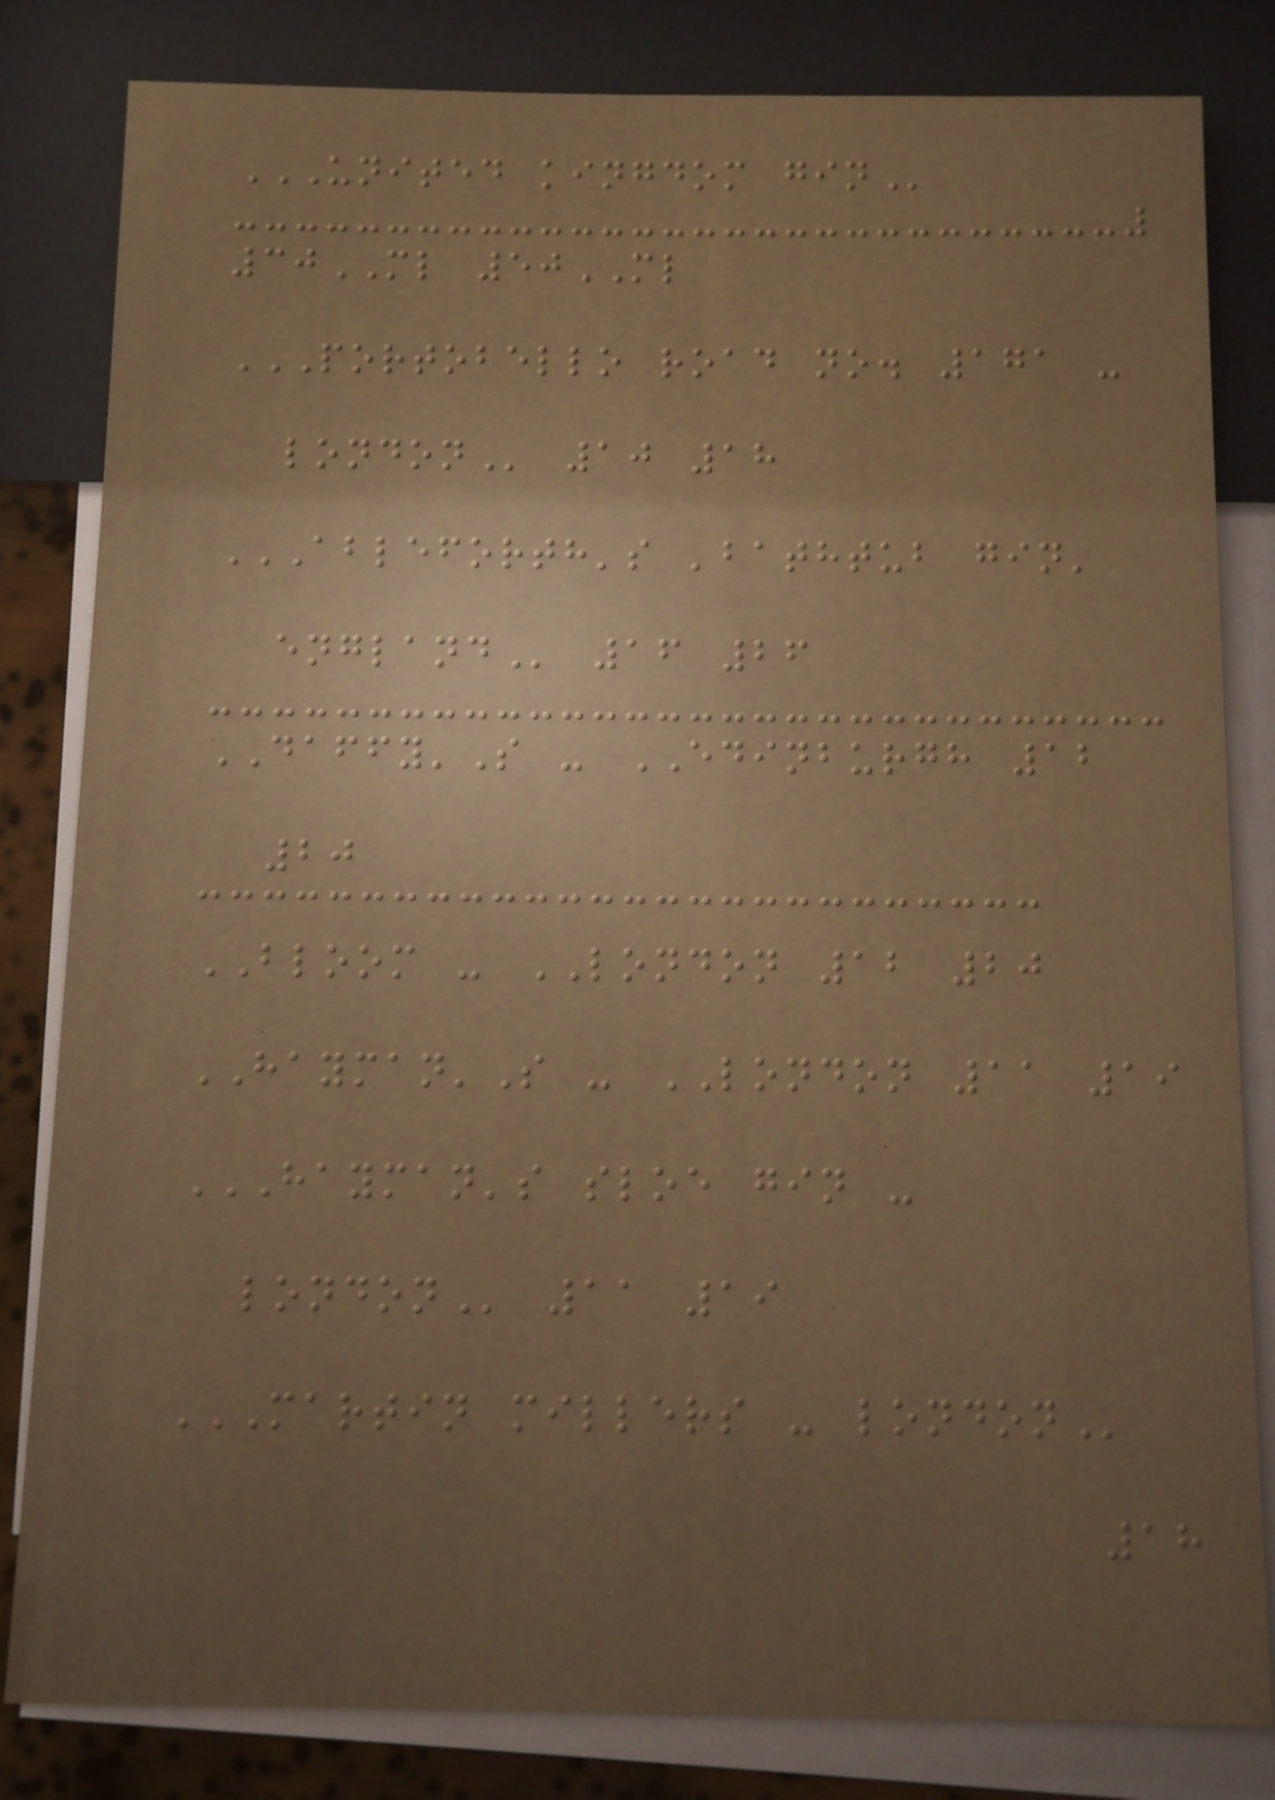UNITED KINGDOM GIN
30ML 50ML
PORTOBELLO ROAD NO. 171 -
LONDON 10 18
ABLEFORTH'S 'BATHTUB GIN'
ENGLAND 16 26
DAFFY'S - EDINBURGH 12
20
BLOOM - LONDON 12 20
HAYMAN'S - LONDON 11 19
HAYMAN'S SLOE GIN -
LONDON 11 19
MARTIN MILLERS - LONDON
18
